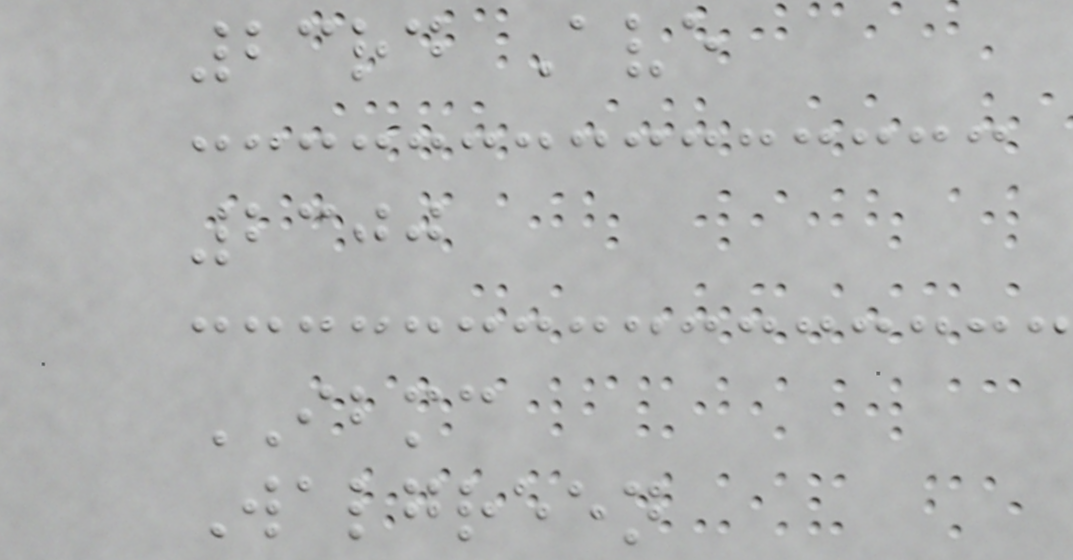23rd Ave
2300
IBMC
Walgreen
